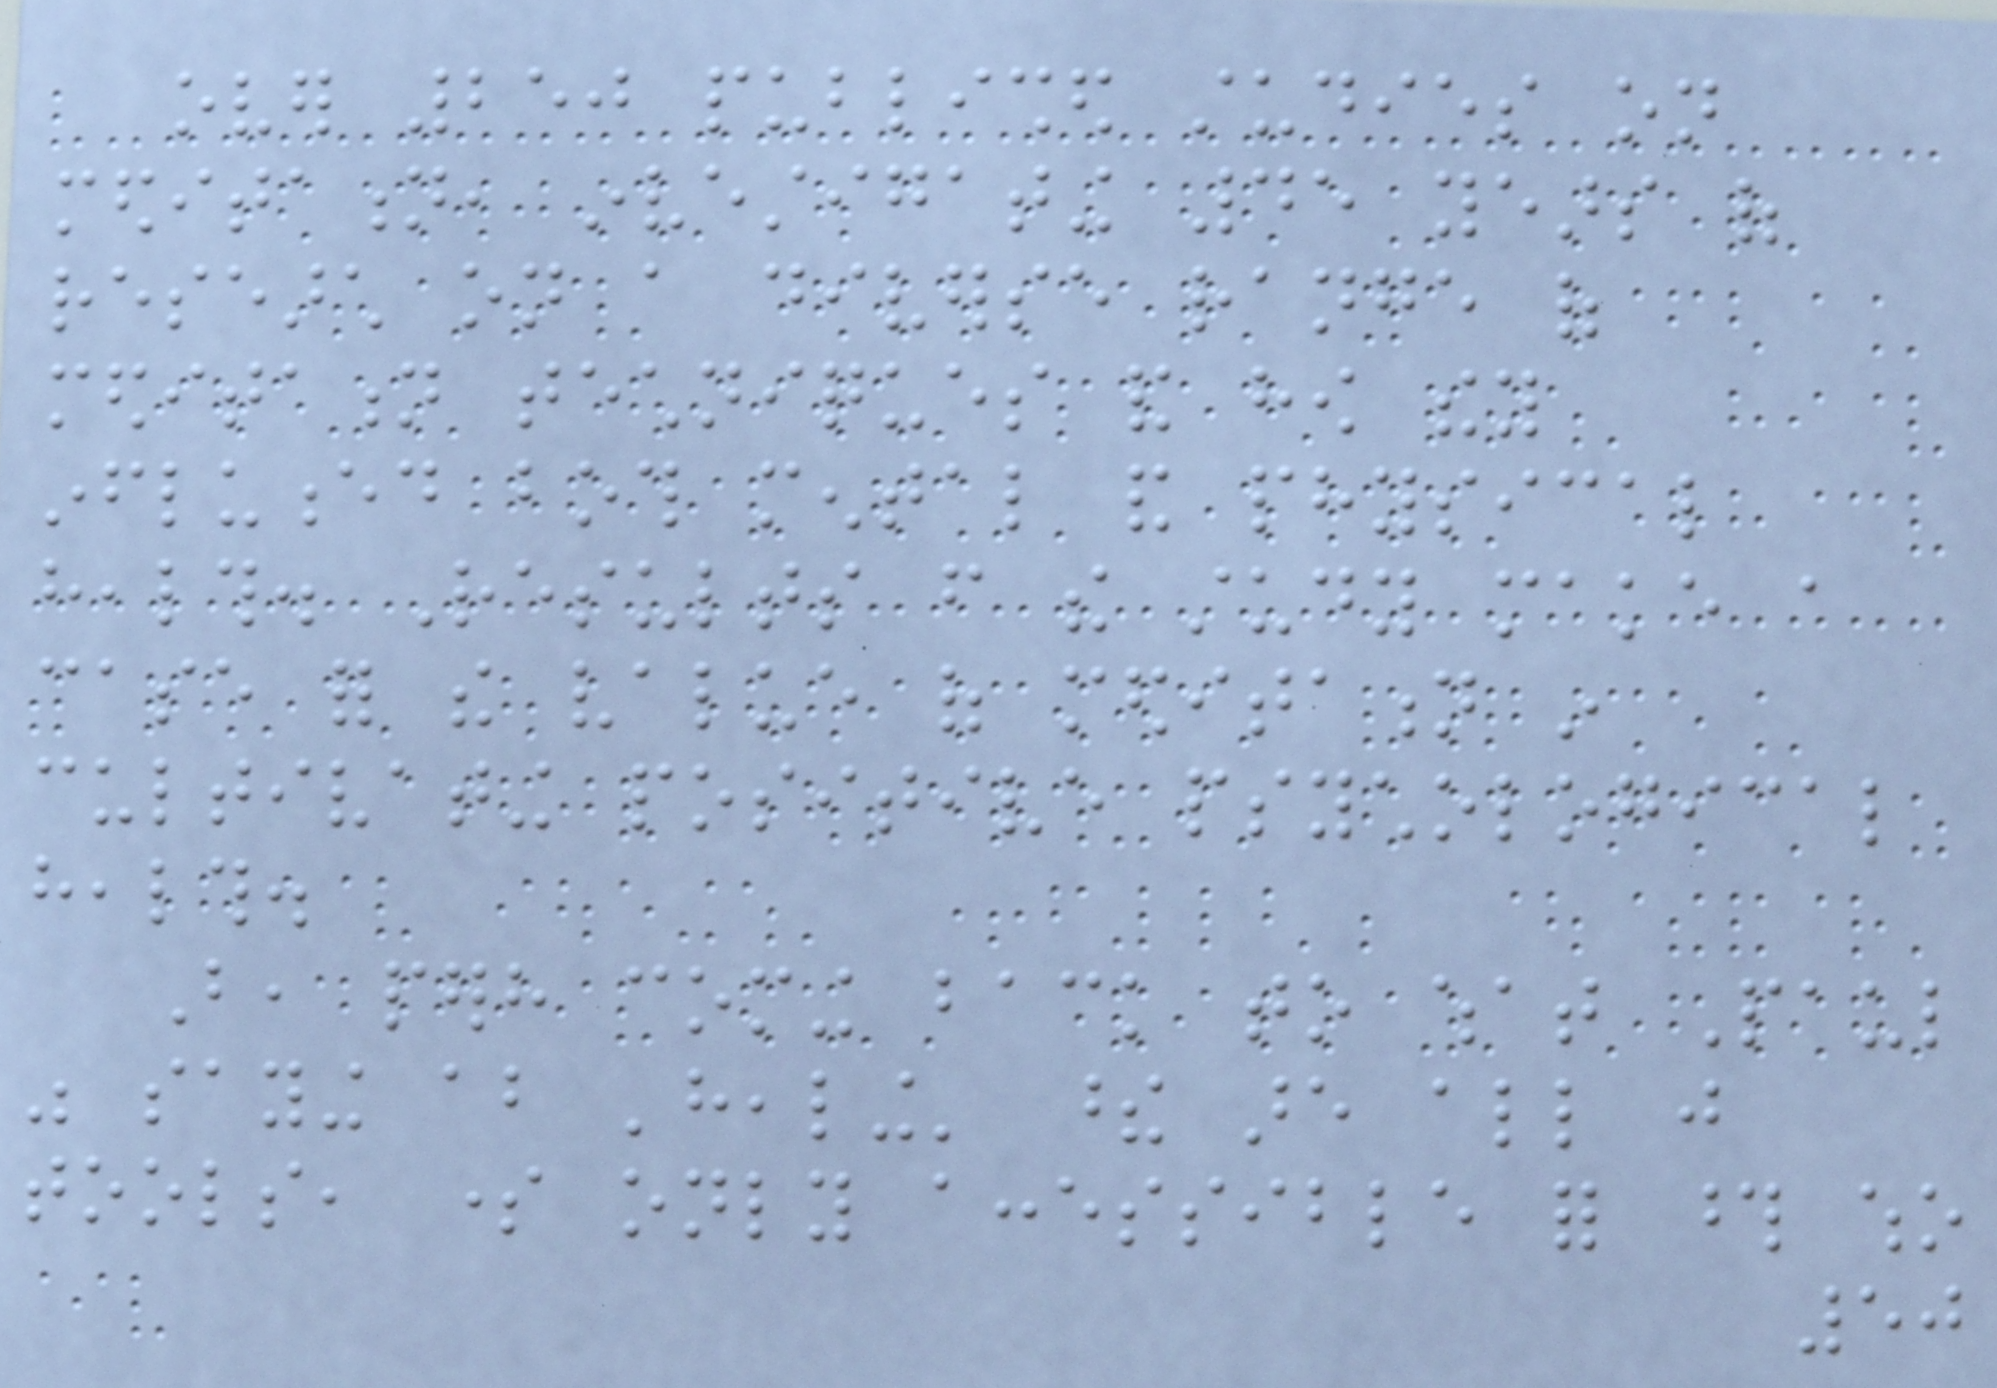over 250 published studies on
meditation, investigating 45 years of
research on a diverse range of
meditation techniques and how they
influenced both mental and physical
health. Results from the study make a
case for the value of meditation in
cultivating positive psychological
health.
But, perhaps coming back to what Paul
was saying about 'healing' these are all just
tools, some only accessible for those who
50
